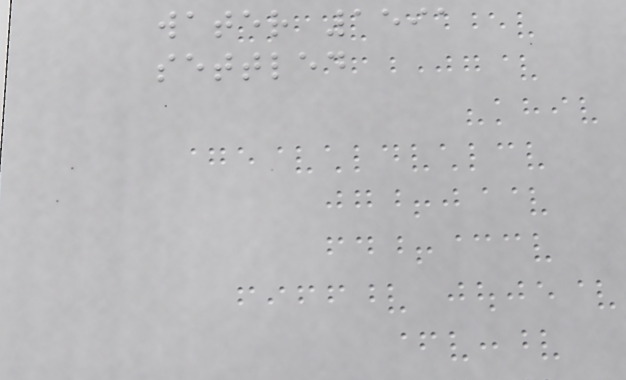water 1591
settled
